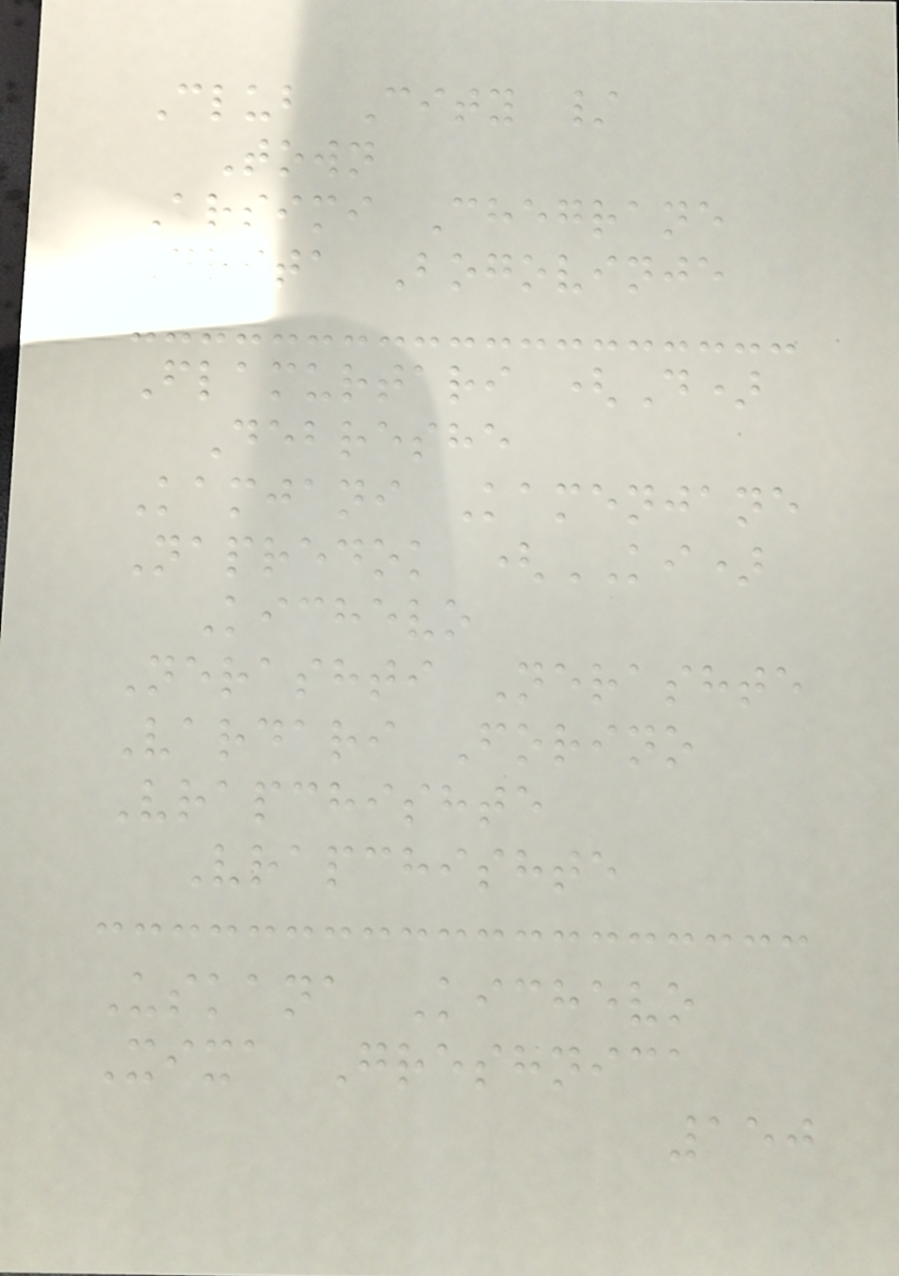Club City /
Town
Arsimi Chegrane
Drita Bogovinje
Flamurtari (D)
Debreshe
Kamjani Kamenjane
Napredok (KI)
Kichevo
Nerashti Nerashte
Vardari Forino
Vrapchishte
Vrapchishte
Uskana Kichevo
Xixa Greshnica
150
